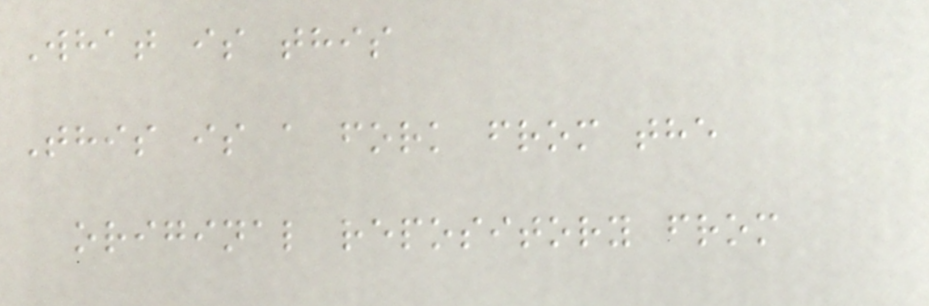What is this
This is a fork from the
original repository from
